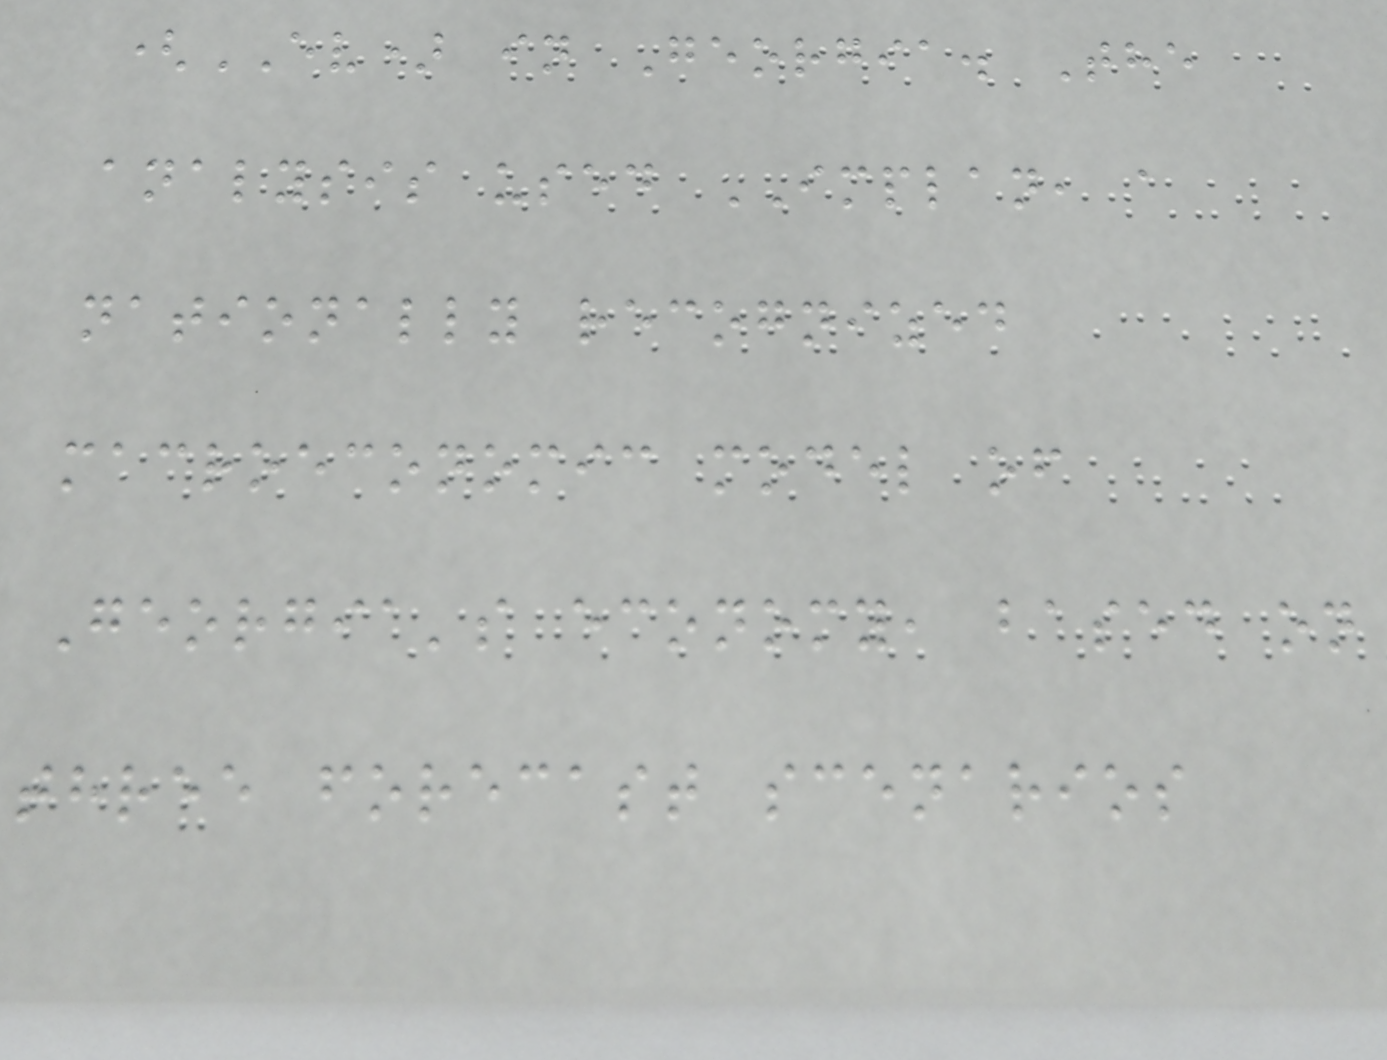(EV) in Georgia. The
analysis used IMPLAN, a
nationally recognized
macroeconomic model of
Georgia's economy, based on
three forecast scenarios
